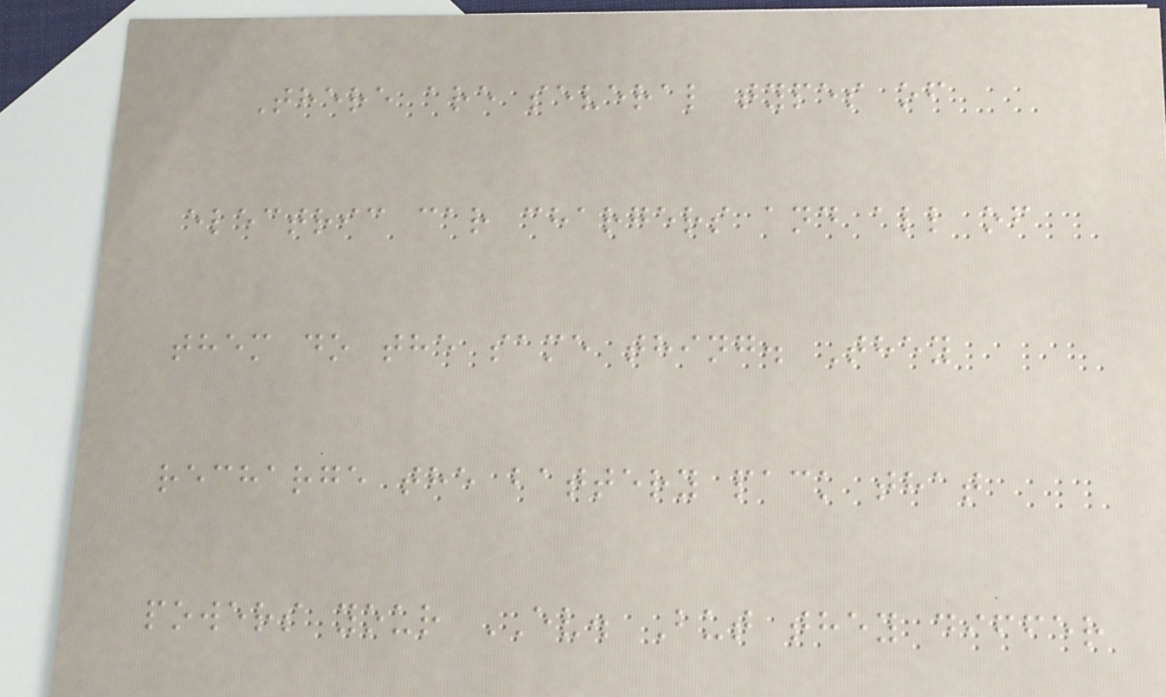There are several types of
electric car chargers and all of
them do the same thing. They
recharge the battery pack that
powers your EV. But they differ
